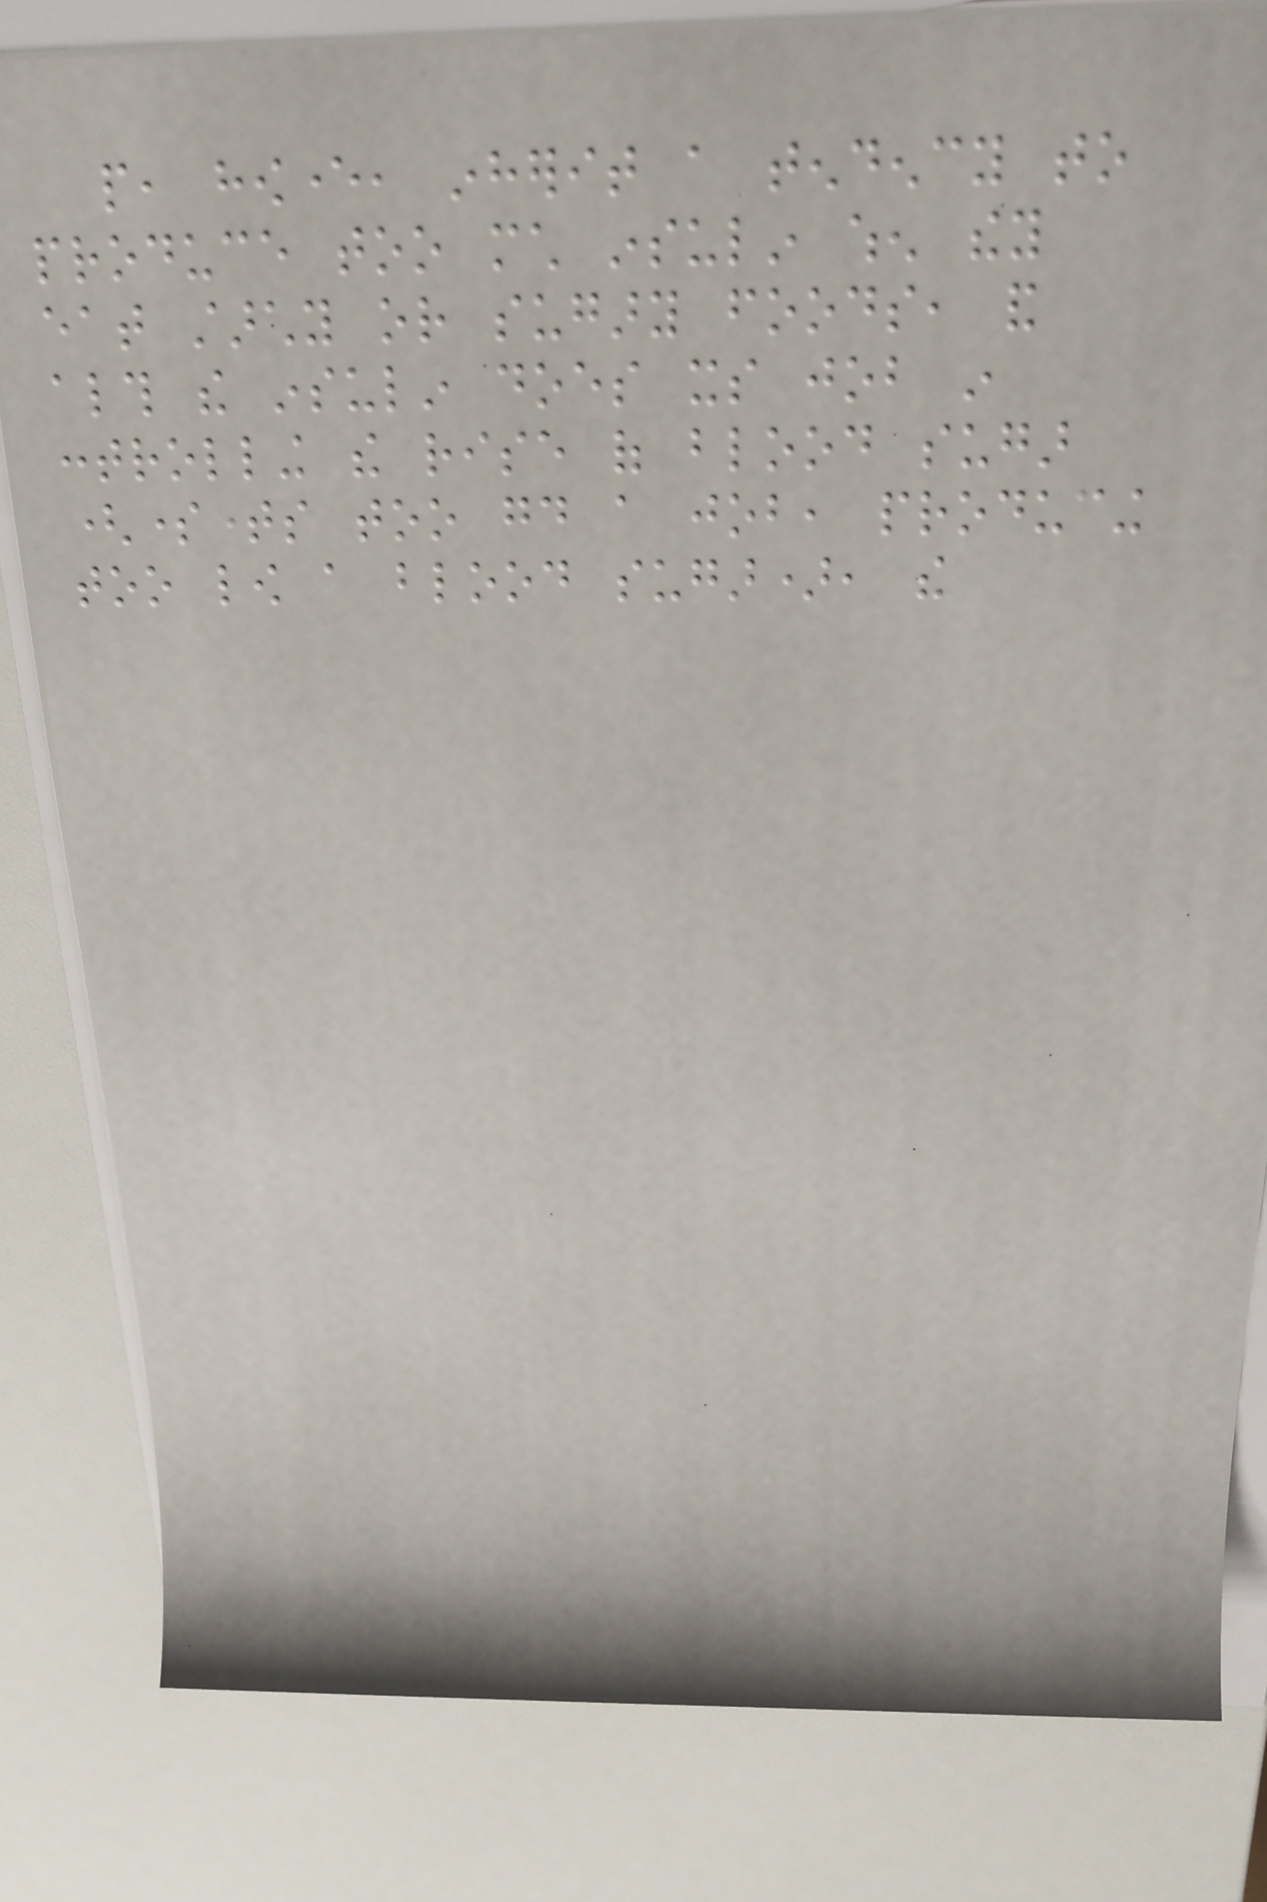people, however, inherit a tendency to
produce too much insulin when they
eat starchy or sugary foods, and
although the insulin does its job in
controlling the rise of blood sugar
(sometimes too good a job, producing
too low a blood sugar), the
